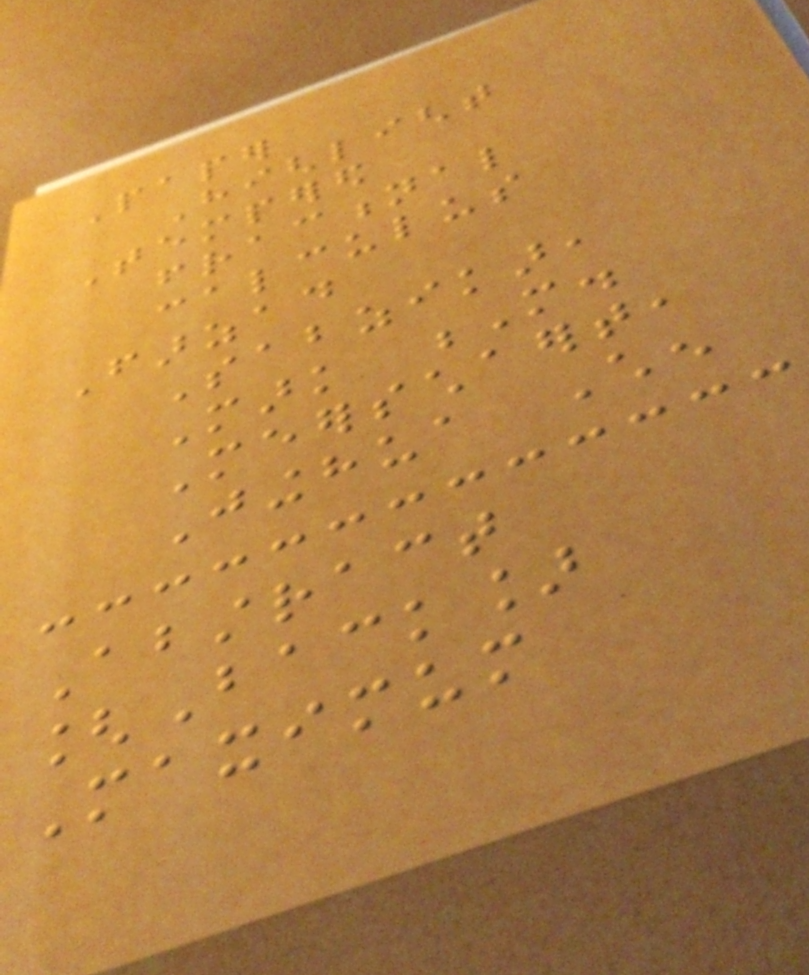Paper
Highlight
Tempered
fractional
calculus
Farzad
Sabzikar,
Mark M.
Meerschaert,
Jinghua Chen
Abstract
[Back]
Maximum
